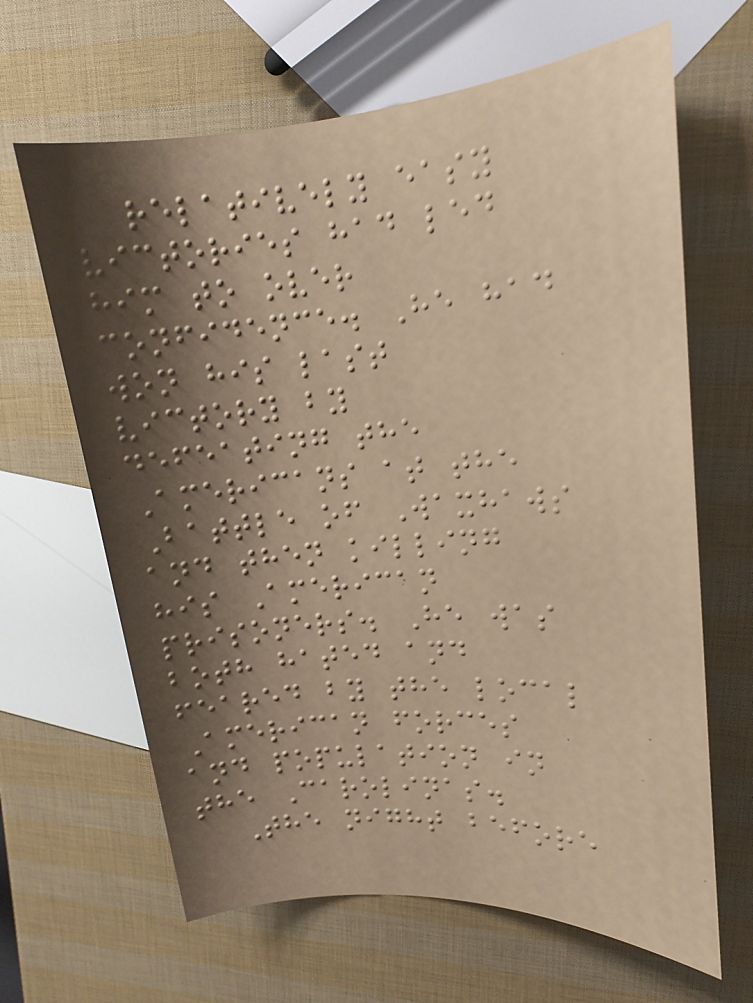relatively easy
victories had led
him to over
confidence. He had
won his last
victory by
defeating the
Americans at the
Battle of Waxhaws
and then killing
his American
prisoners. He was
both hated and
feared by the local
American forces
and population in
the Carolinas.
The night before
